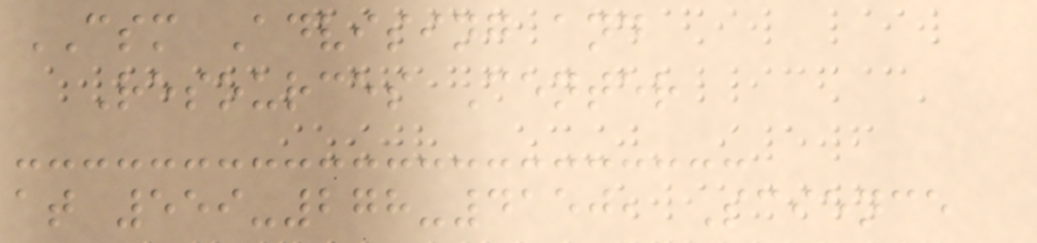CSM Advising and
Resources Center
at 559-278-4150, Science
